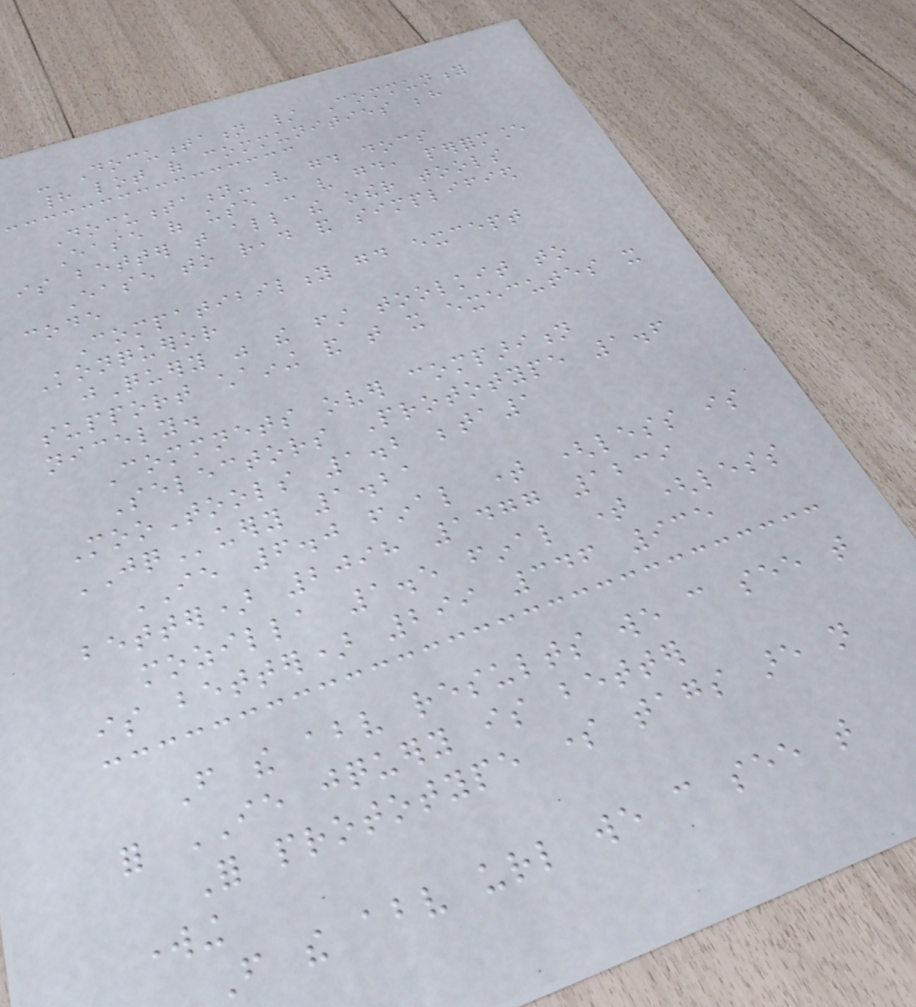- Documentation / Community
had lot of communities behind
Documentation-Very good docs
Ease of use - very good, performance
is better that all the other tools
Ease to read and simplified
code
Compatibility good except
Konqueror
jQuery was the first toolkit to
support chaining and that it executes it
nicely.
Commnets over comparition
Selectors Prototype 1.6
MooTools 1.2 beta1
JQuery 1.21
IE 6.0 final time (less is
better) 2098 1477 1239
mozilla 1.5 final time (less
is better) 299 346 935
From the above results we can see that
for IE jquery is better
For prototype some tags are not
working
From the above url we can see that
